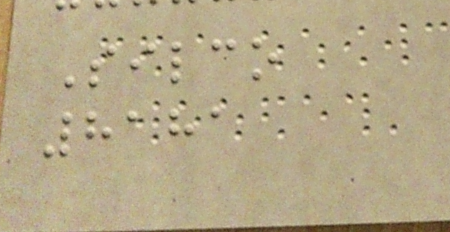Silco
8181
